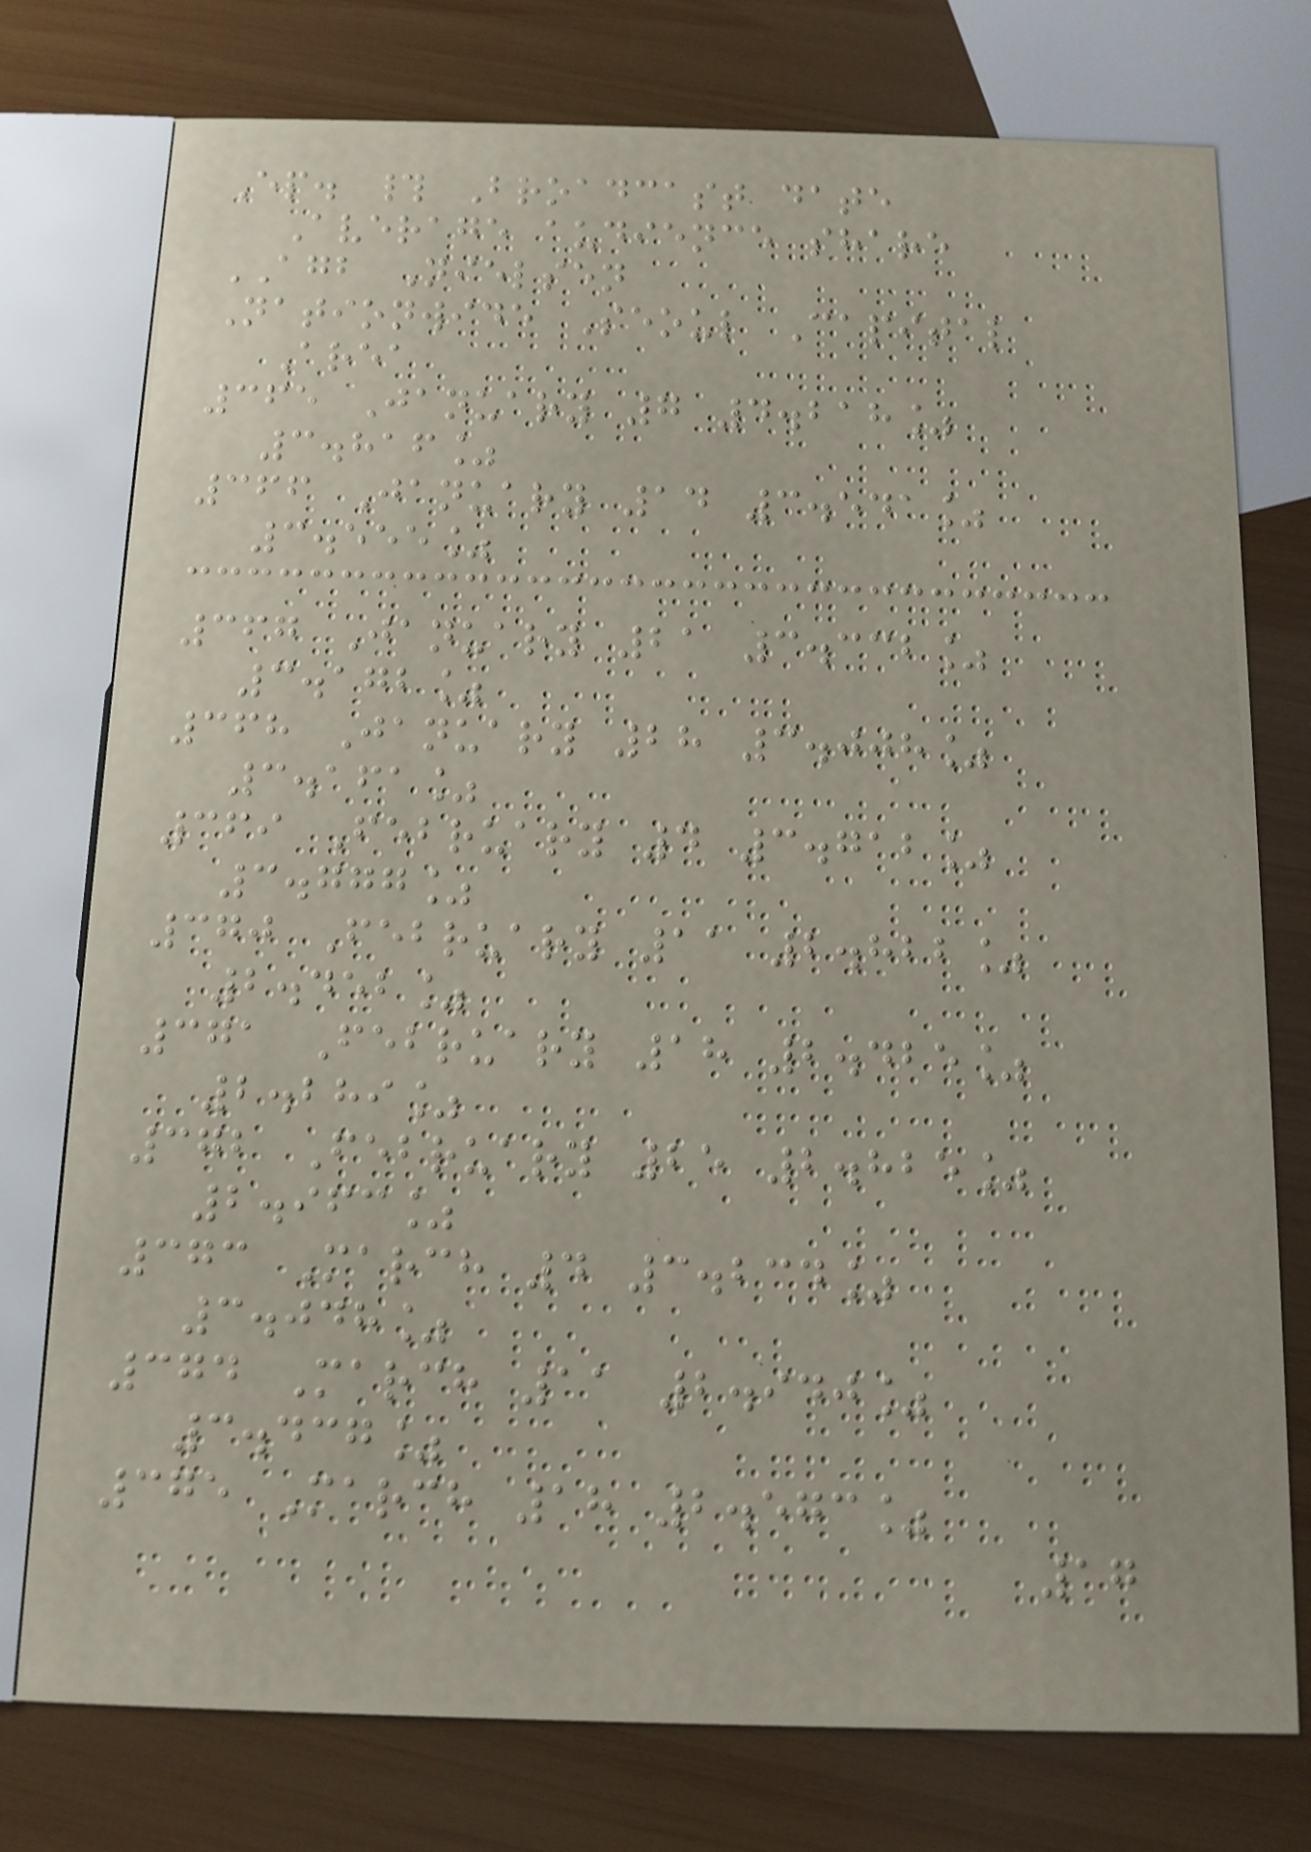Ep. # Broadcast date
Average audience share
AGB Nielsen
Nationwide Seoul Capital
Area
365 January 7 4.218%
3.816%
366 January 14 3.541%
3.555%
367 January 21 3.332%
3.172%
368 January 28 3.008%
3.161%
369 February 4 3.712%
3.777%
370 February 11 2.822%
2.452%
371 February 18 2.425%
2.289%
372 February 25 2.825%
2.963%
373 March 4 3.234%
3.048%
374 March 11 2.940%
3.437%
375 March 18 2.573%
17
